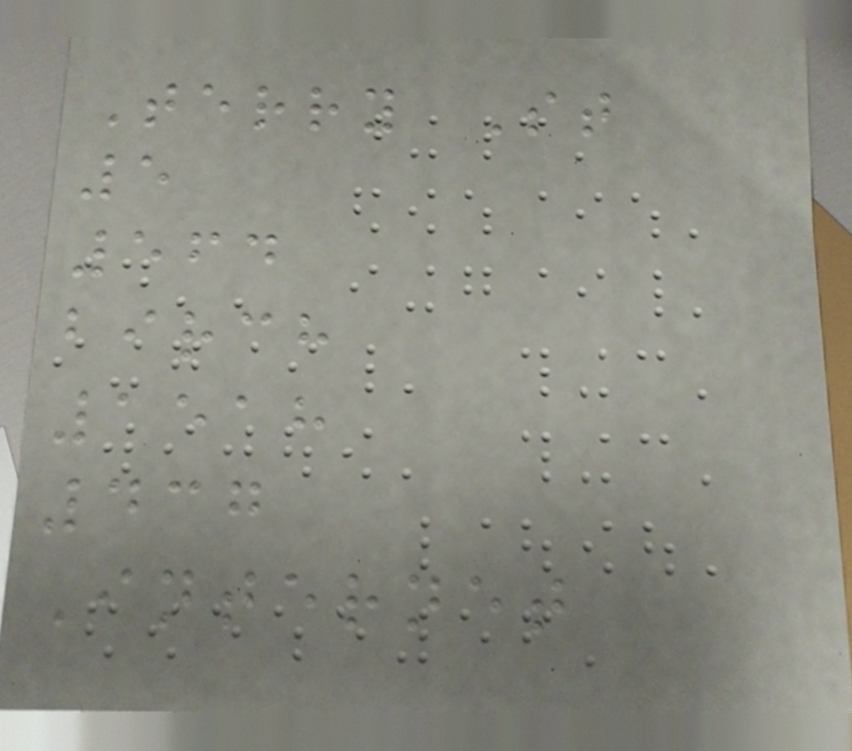Terry St
5
564
birch
1518
437
Internet
